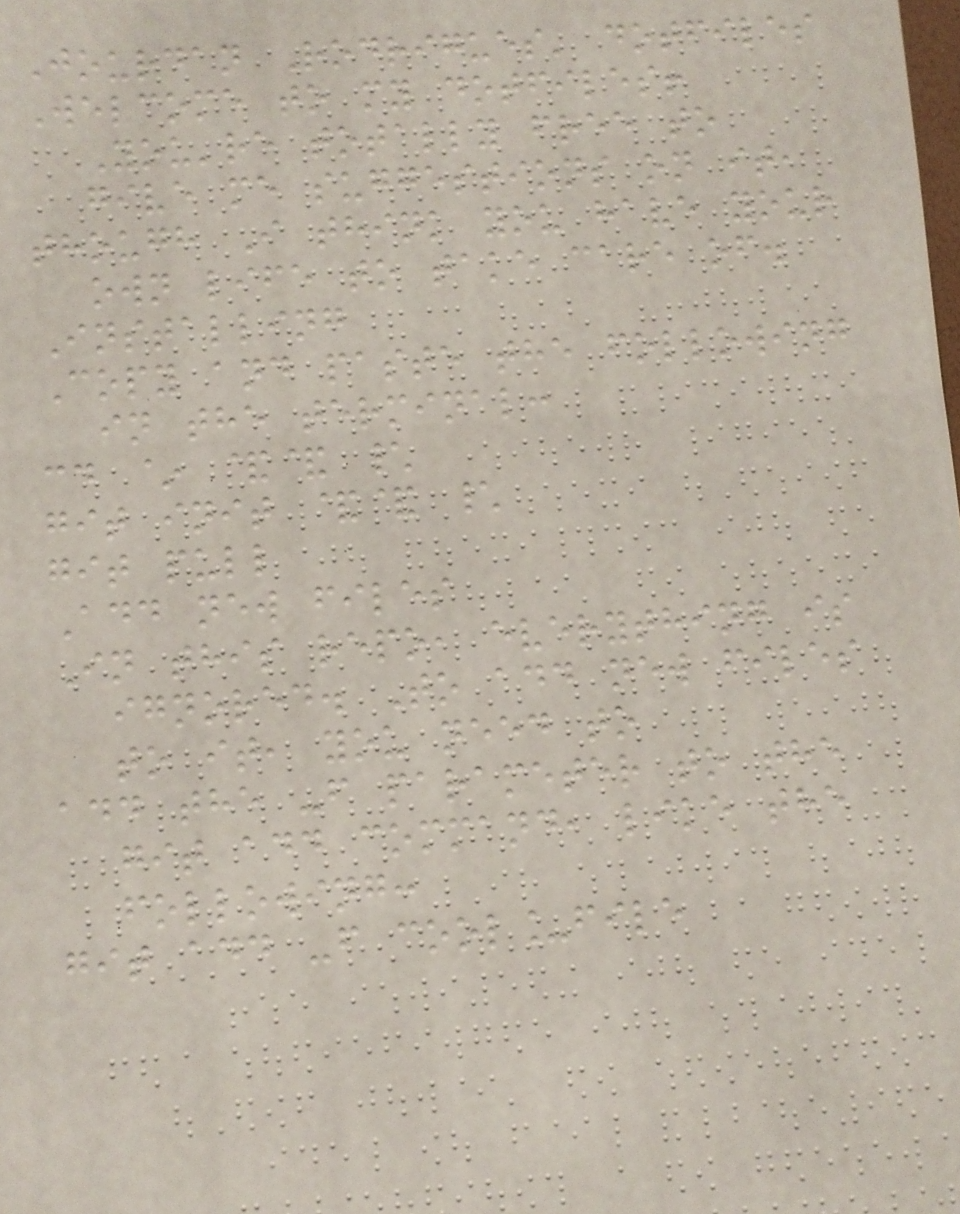Jourdan Rodrigues' dotfiles
Welcome to my dotfiles!
You're totally free to
give me suggestions on it,
though I think you have your
own life to take care of.
Installing
Copy and paste the following
in the terminal:
cd ~ && \
git init && \
git pull
Add new files
In this repo, everything is
ignored. To add new files
to it, you need to
add the -f parameter to the
git add command, like the
following:
git add -f cool_file
